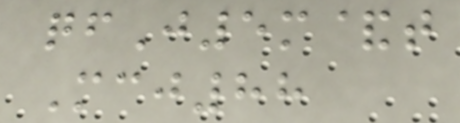qfJ5m&t
Mcj88
